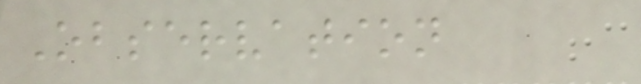Observation
